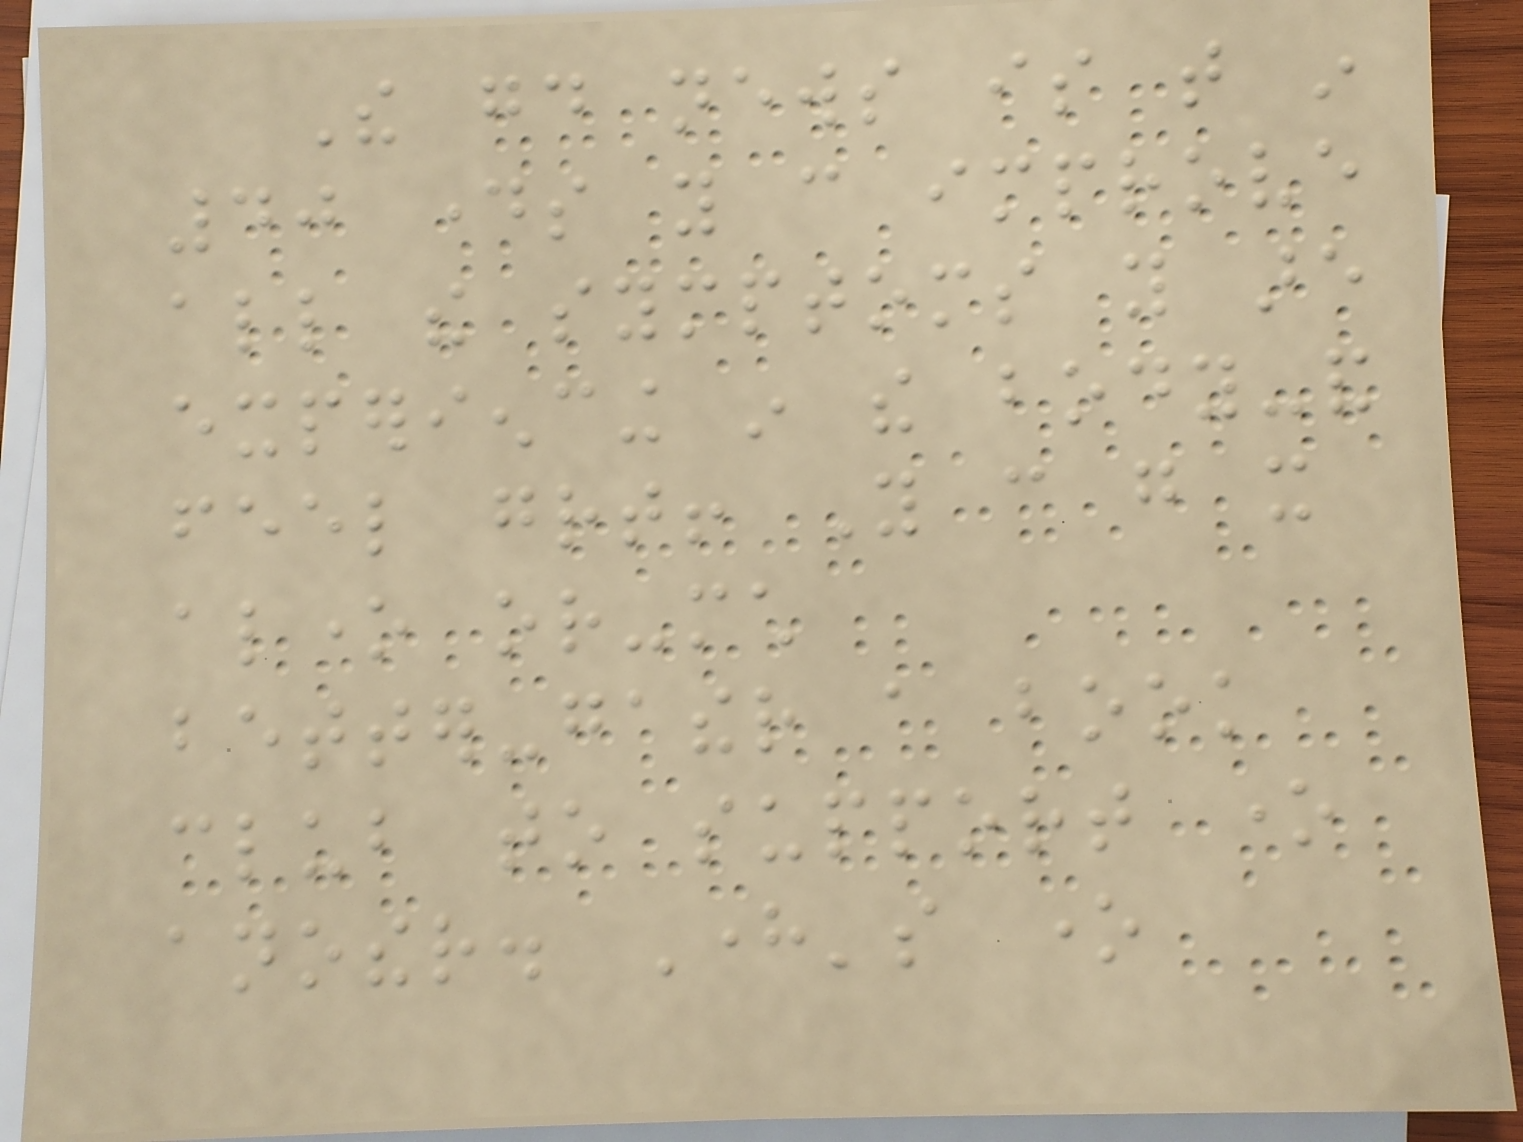The good news is that in
40 days you can improve
all the symptoms you are
experiencing in the body-and
feel great! You can go it
alone or-much
better-gather a book
club to support one
another. Here's one
